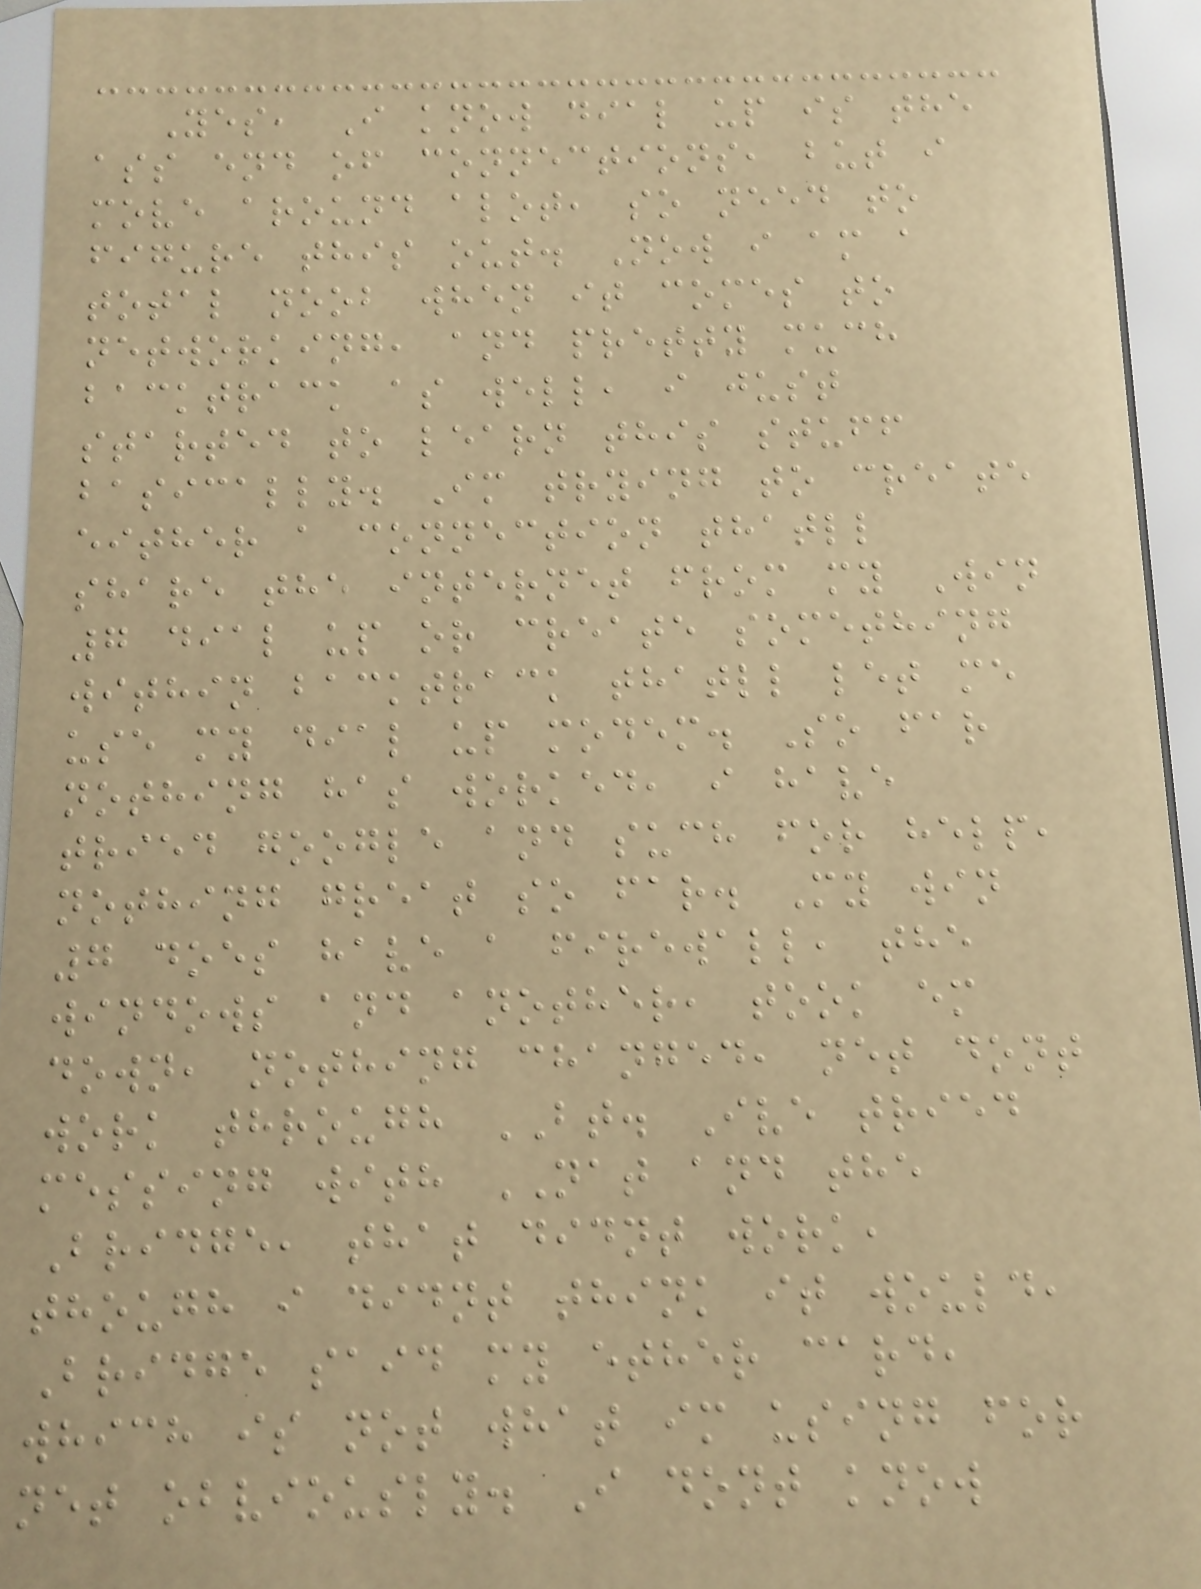Yes, I know dial up is the
ass end of connections, but i
move around alot, so need to
figure this out. Now i am a
total noob when it comes to
networking, and pretty much
backtrack as well, i just
started to learn this stuff
basically. Im trying to create
either a connection thatll
share the internet from my Win
7 dial up or create something
within backtrack thatll let me
use my dial up modem. So far
nothing has worked, i have
tried google and such for help,
nothing great so far. My win
7 does have a firewall, the
windows and another, took em
down, nothing changed, net dont
work through BT. Ive tried
messing with NAT and the
Bridge, that didnt work,
though i didnt think it would,
Bridge said my ether card,
which is not what im using for
net obviously. I dont know
